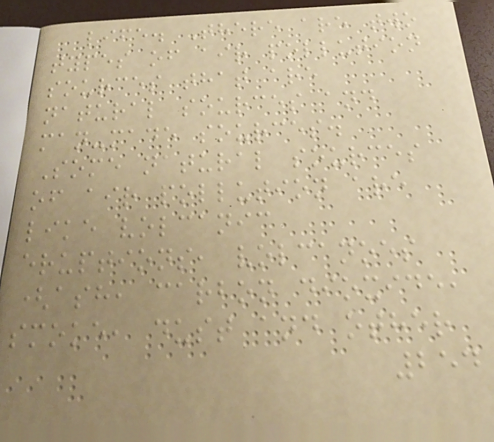life. There are two
types of air pollution
sources that are
natural sources and
man-made sources.
Some natural sources
of air pollution are
like volcanic
eruptions, volcanoes
(ash, carbon dioxide,
smoke, dust and other
254
